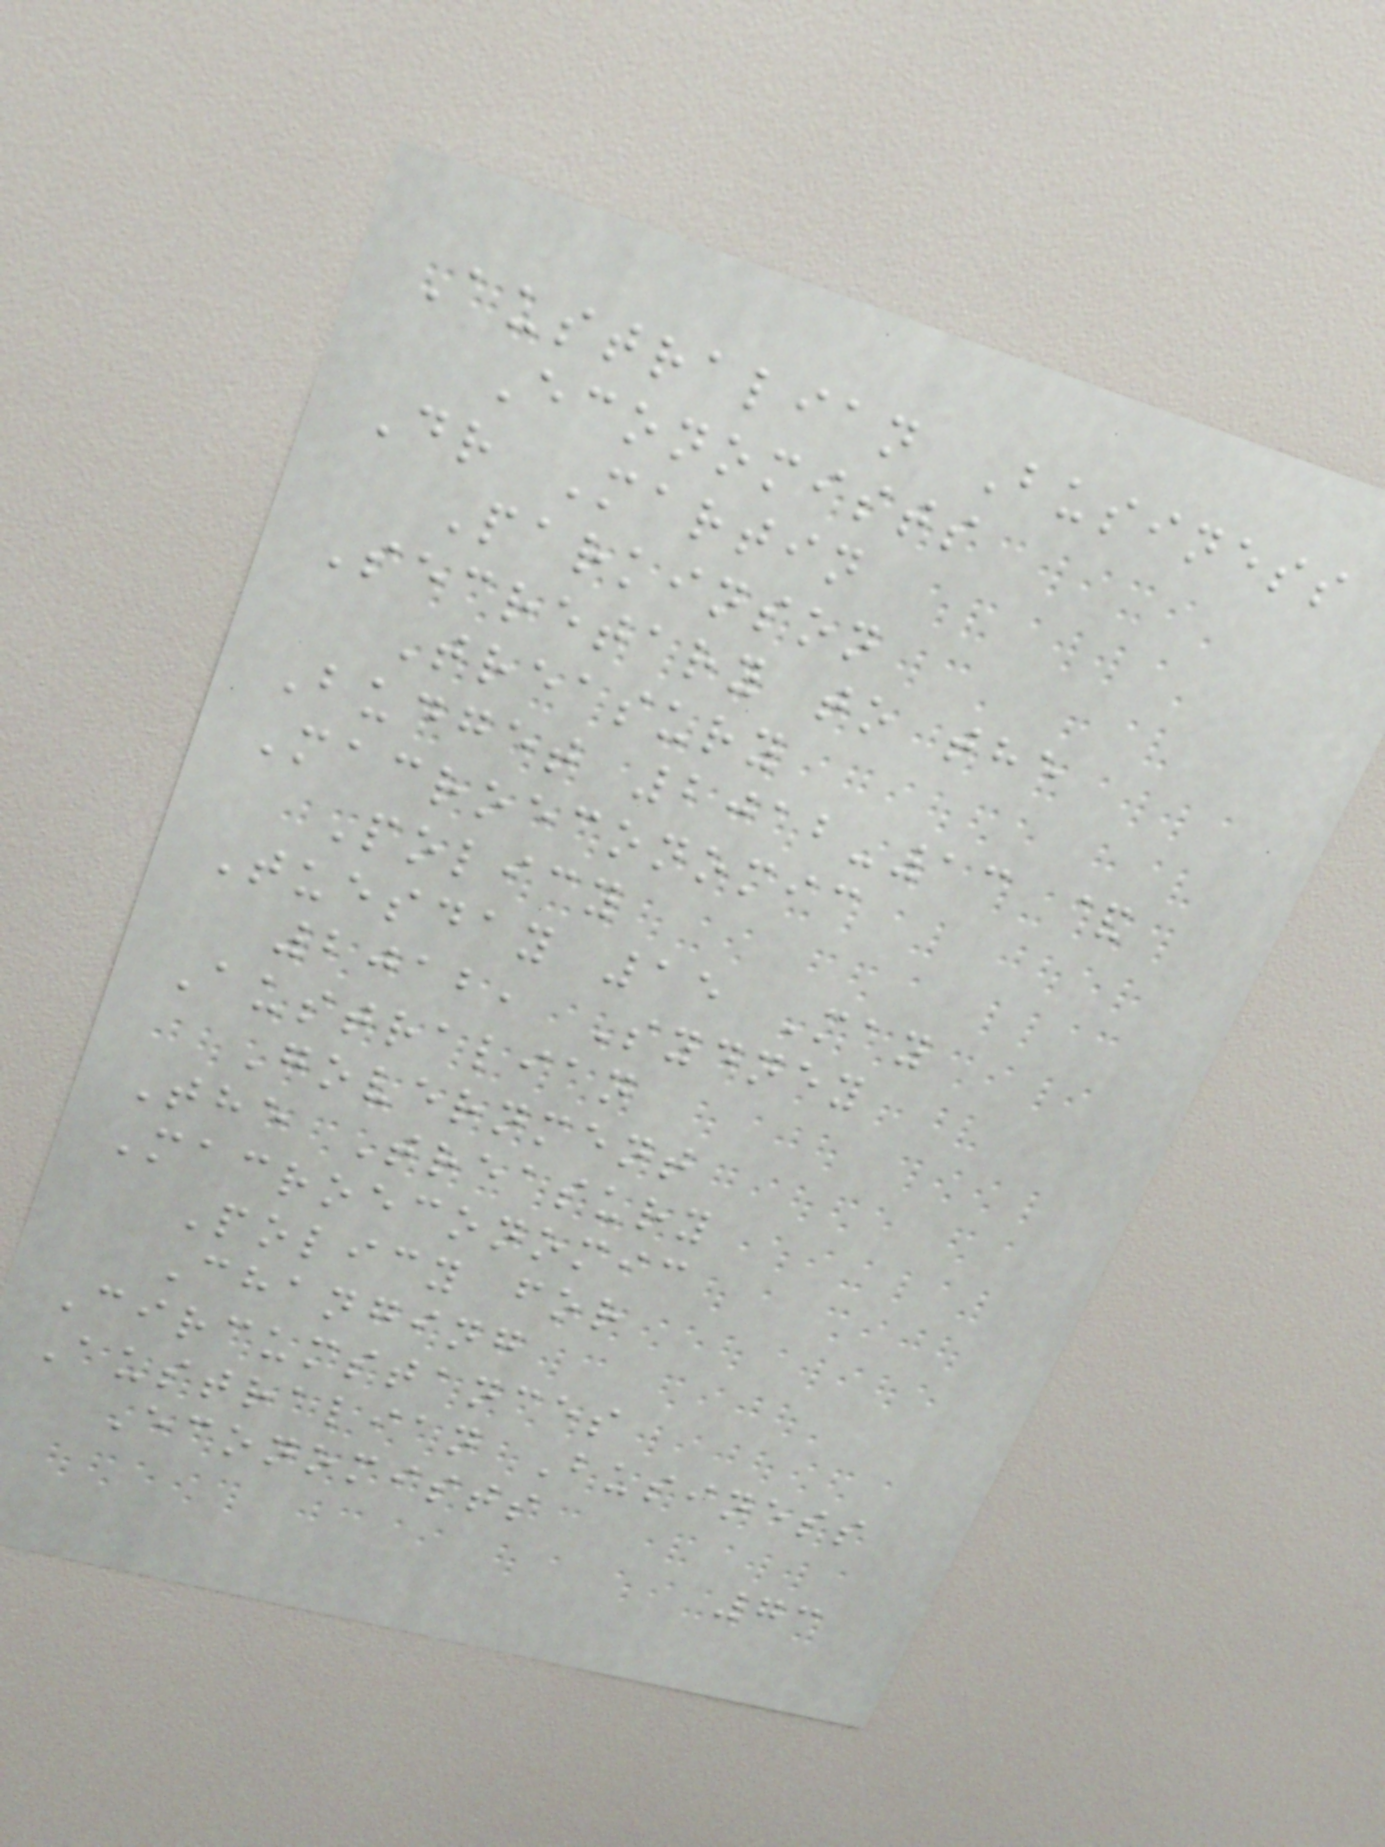Australian Business
Economists
Dr Martin
Parkinson
Secretary to the
Treasury
Budget 2012-13 &
Macroeconomic
Policy
Tuesday 15 May
2012, Sydney
Australian
Government
The Treasury
Macroeconomic
Policy for
Changing
Circumstances
Australian Business
Economists
73
